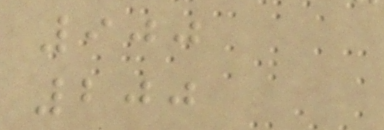900
200
